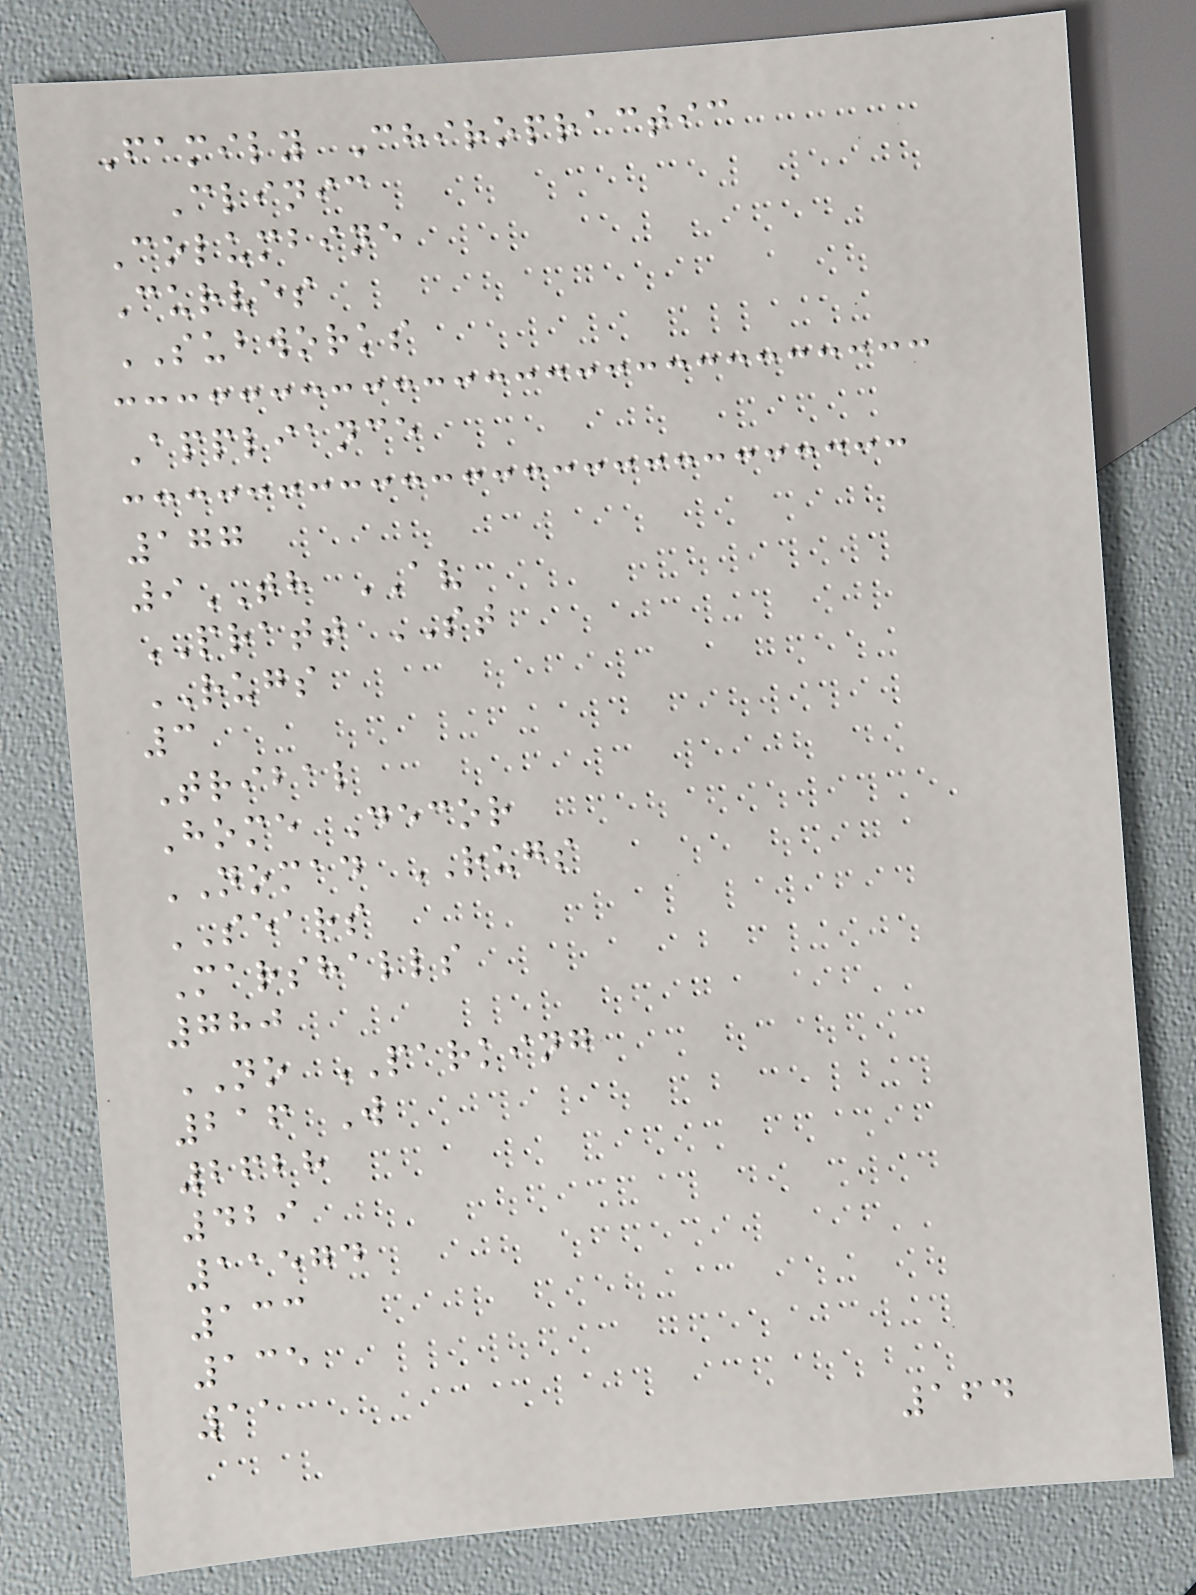Family Chiropractic
Clinic
Columbine
Curves
SUBWORKS
Appliance
177
9TH AV
PRATT ST
RUGS
3
Tribal
Home Decor
NOMAD RUGS
SEARS
Marshalls
780
NO PARKING
216 W
2628
429
11574
133
135
11
164
